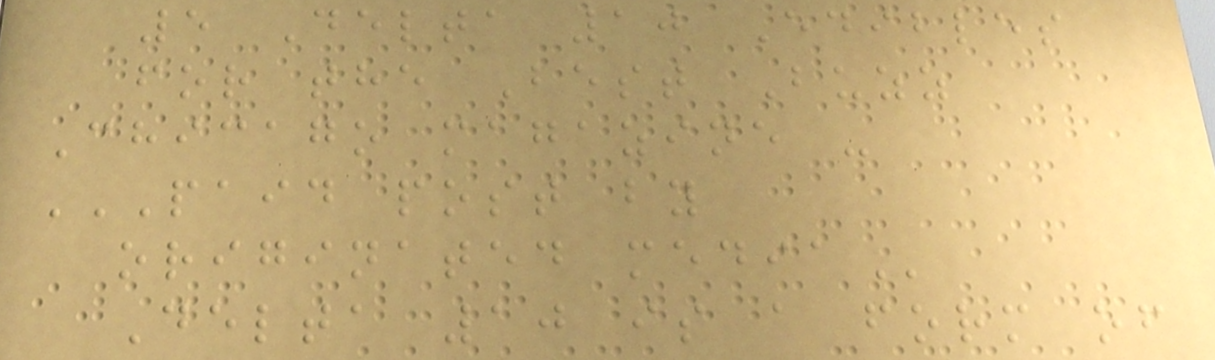5 Delta 10 Edibles
for the Best Buzz
Chicago magazine -
PAID POST BY
ORIGINATED MEDIA
Delta 10 is a form of
